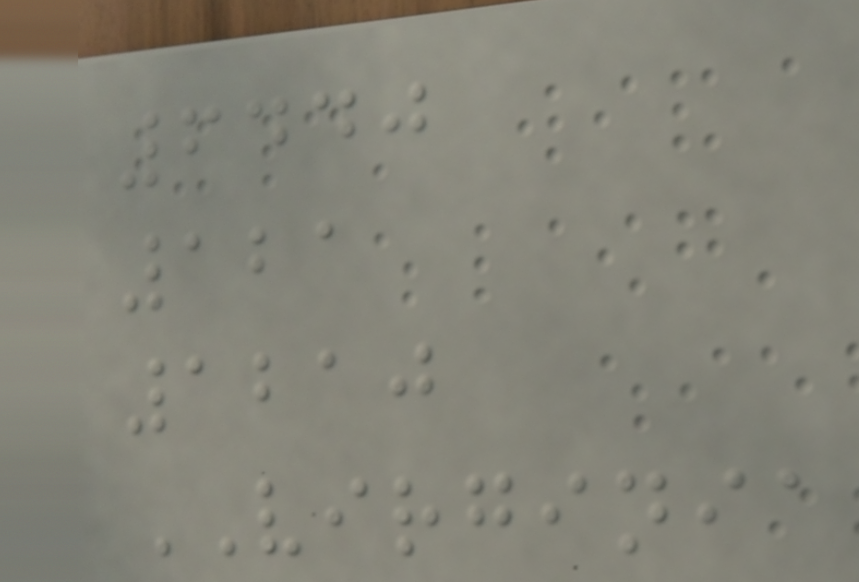6440
121
1210
VIRGINIA
